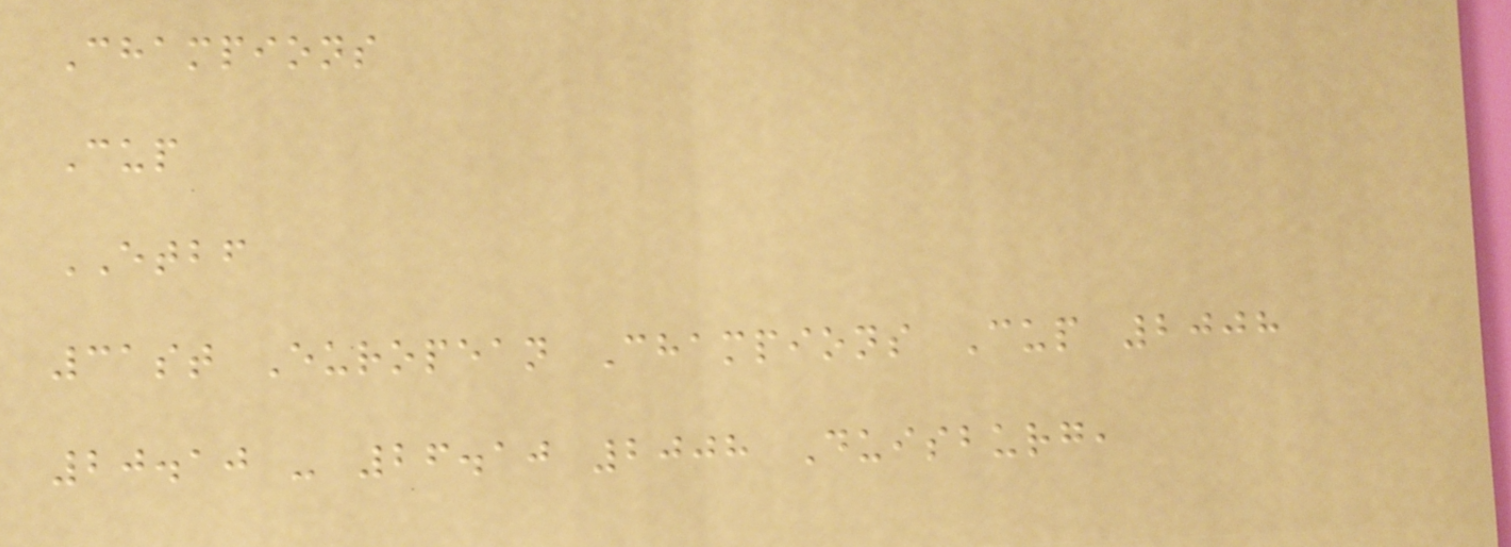Champions
Cup
ETBF
31st European Champions Cup 2008
20.10 - 26.10 2008 Duisburg,
